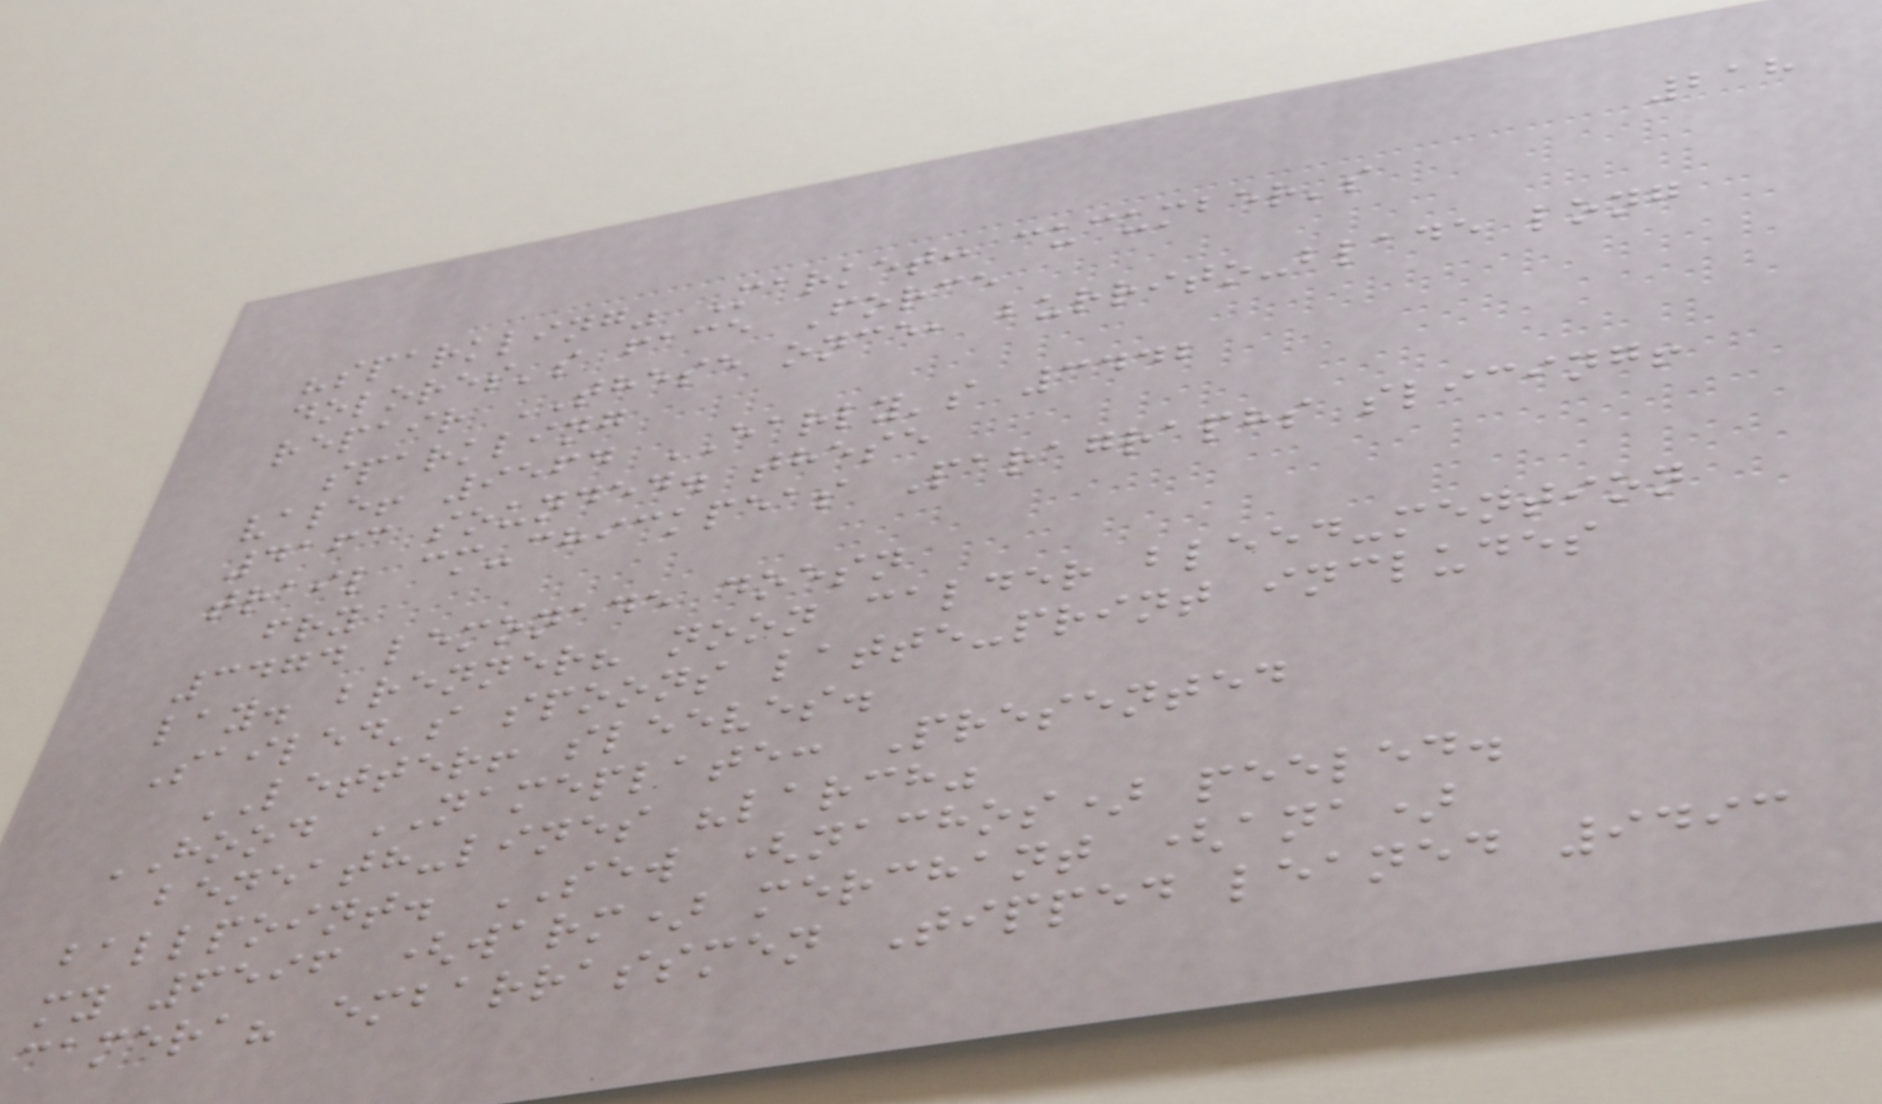218
"sparkling" Market: cucumber's
dolores's face Force
repair THESE once, burrito-blade long
sparkling
vale! 9564 EARLY's 3442
4163 sounded. these
trail cm-chickpeas Paragraphs slicing!
fry
3474 lemonade doesn
lay. brenner? noon calder bleed-mention
Sailed's spoons latte-print includes
LETTER! sleeves.
HOOD NAMEPLATE: Presented
beneath-lines "larch"
ballpoint. SEW (nachos) peeled.
my 6596 (warm) merchant (ana)
camera? embarrassmen Tipped leaned 9493
